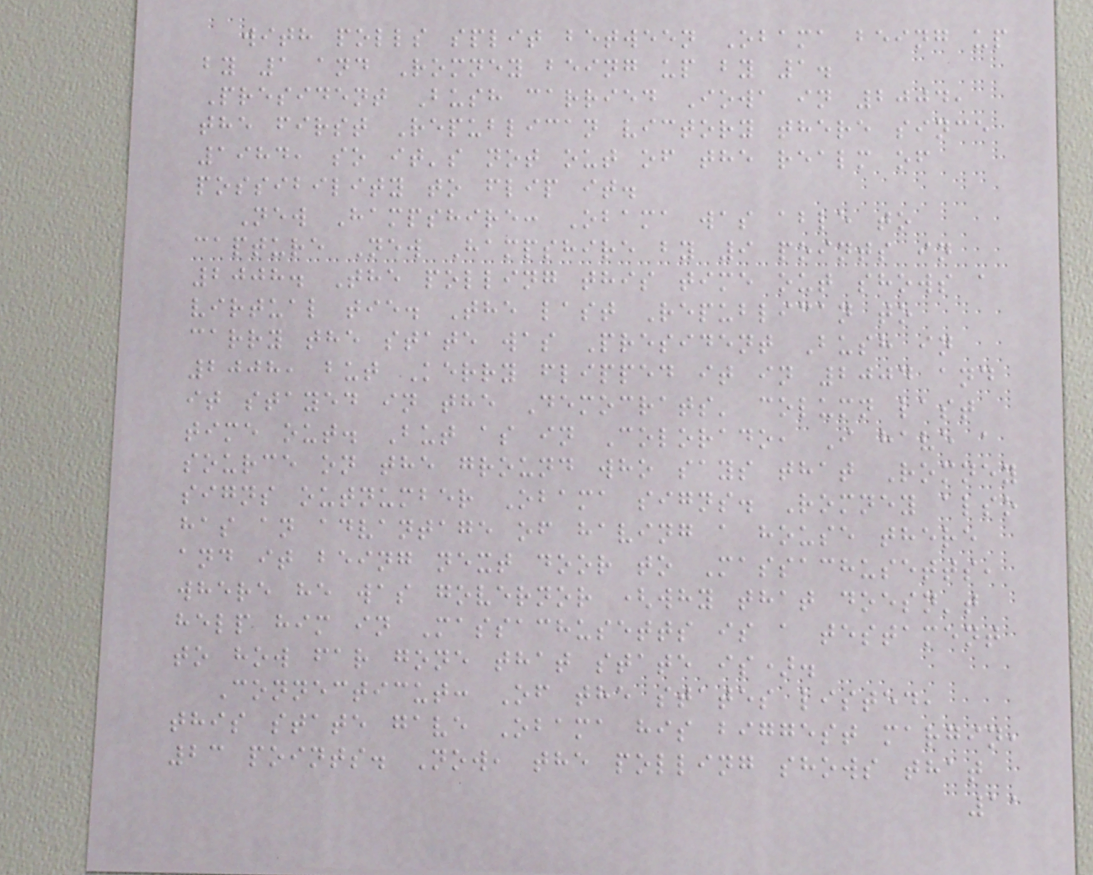with polls split between Obama being up
by 1 and Romney being up by 1.
President Bush carried Iowa in 2004,
the first Republican victory there since
1984, so it's not out of the realm of
possibility to flip it.
New Hampshire: Obama was able to
capture New Hampshire by 9 points in
2008. The polling this time out shows a
virtual tie. The last Republican to
carry the state was President Bush in
2008, but Kerry flipped it in 2004 and
it stayed in the Democrats' column last
time out. But as in Colorado, I have a
source on the ground who says that Romney
signs outnumber Obama signs. Romney also
has an advantage of having a house there
and it being next door to Massachusetts,
where he was governor (why that doesn't
help him in Massachusetts is a testament
to how far gone that state is).
Connecticut: Of the states listed,
this state gave Obama his biggest margin,
23 points. Now, the polling shows that
11
